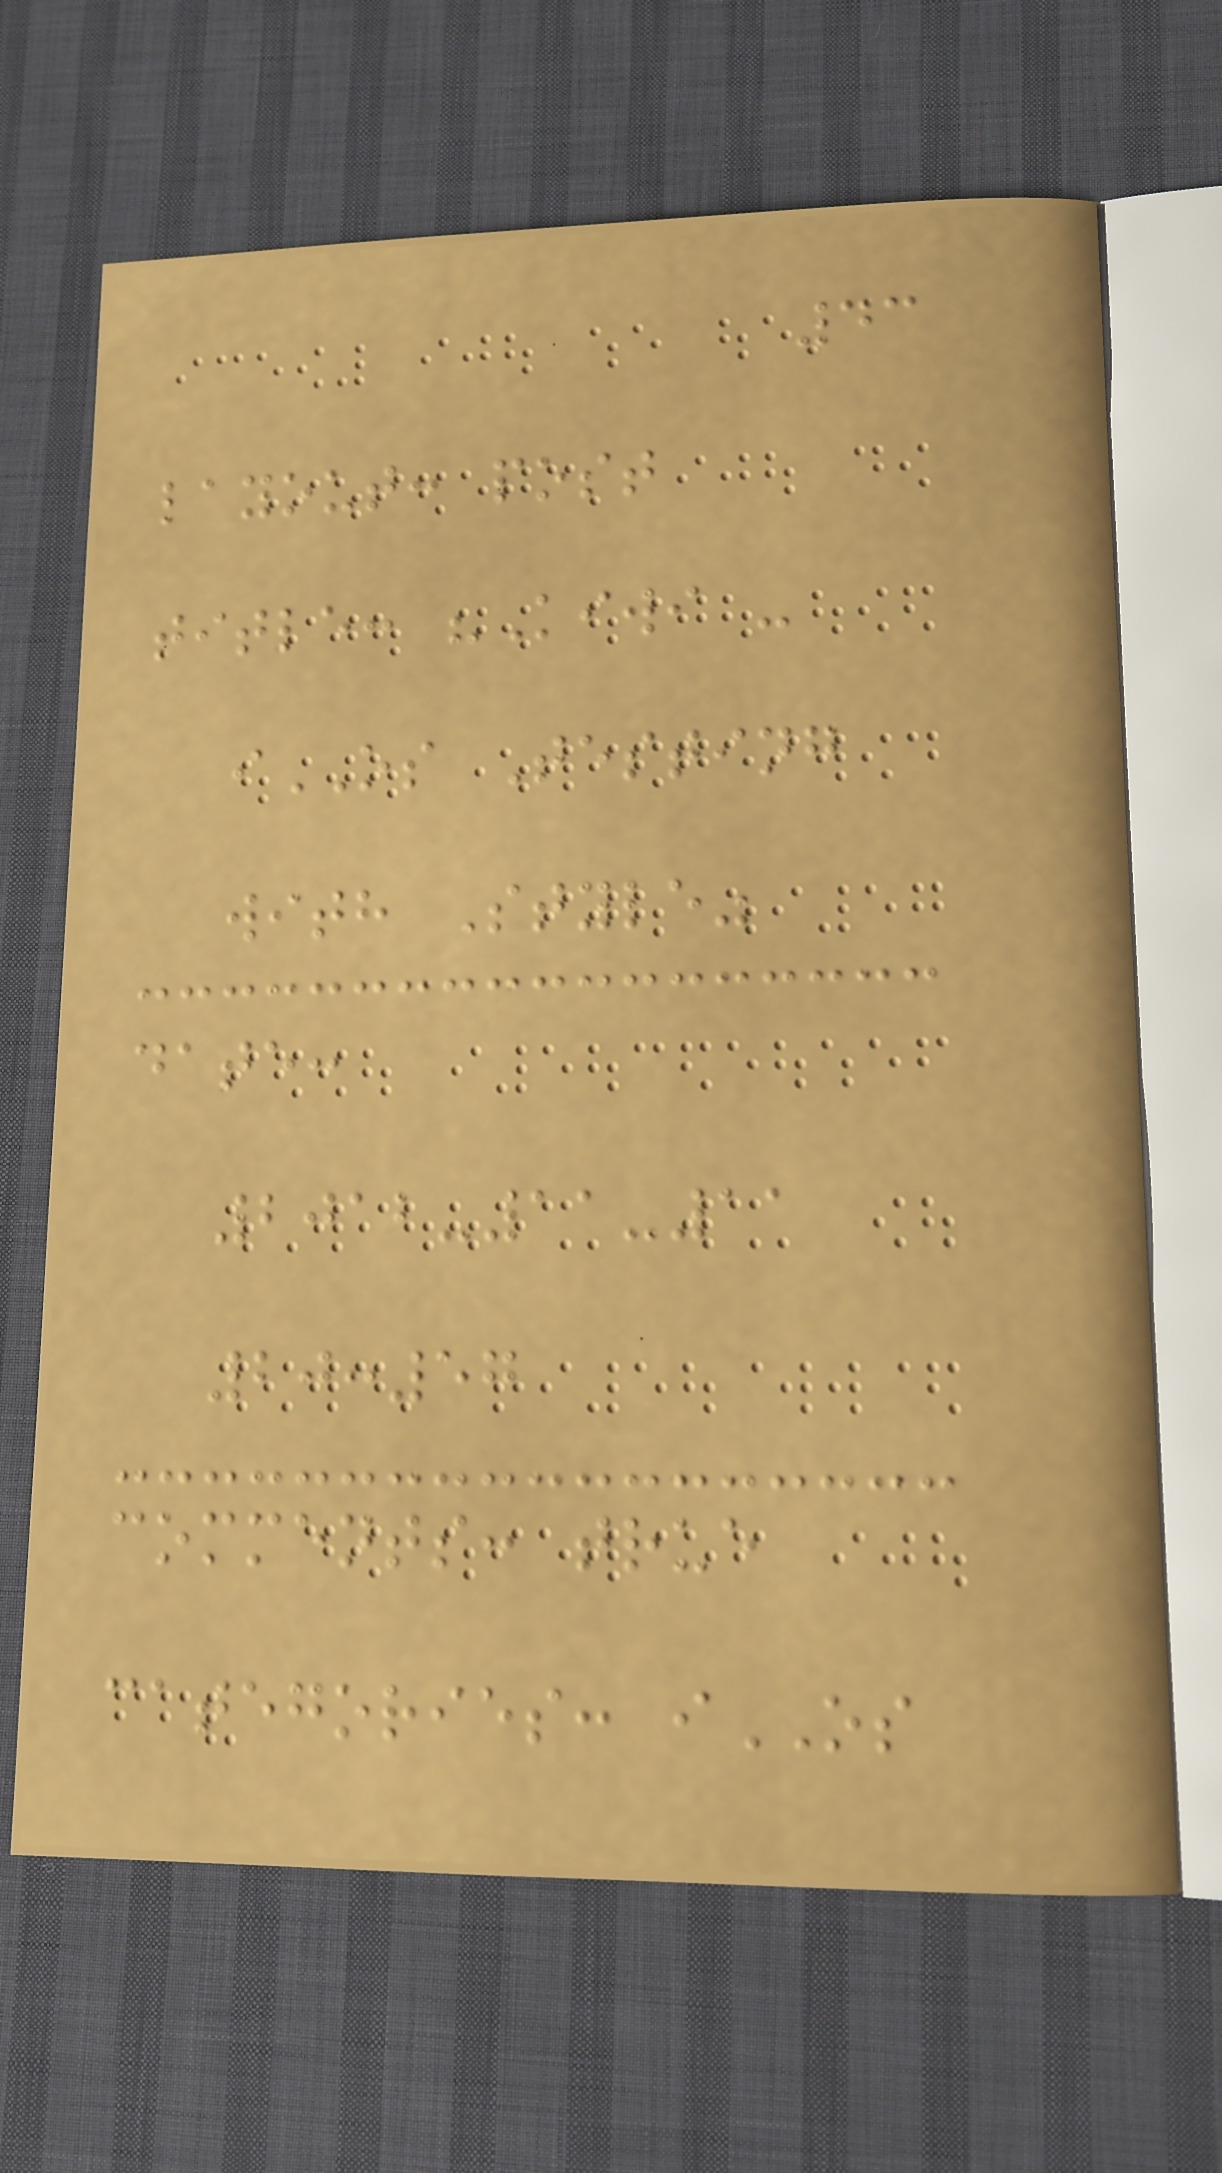43
layout: post
title: "Kiwi -
iOS Testing
with Style"
date:
2012-11-11
20:57
comments: true
categories: iOS
